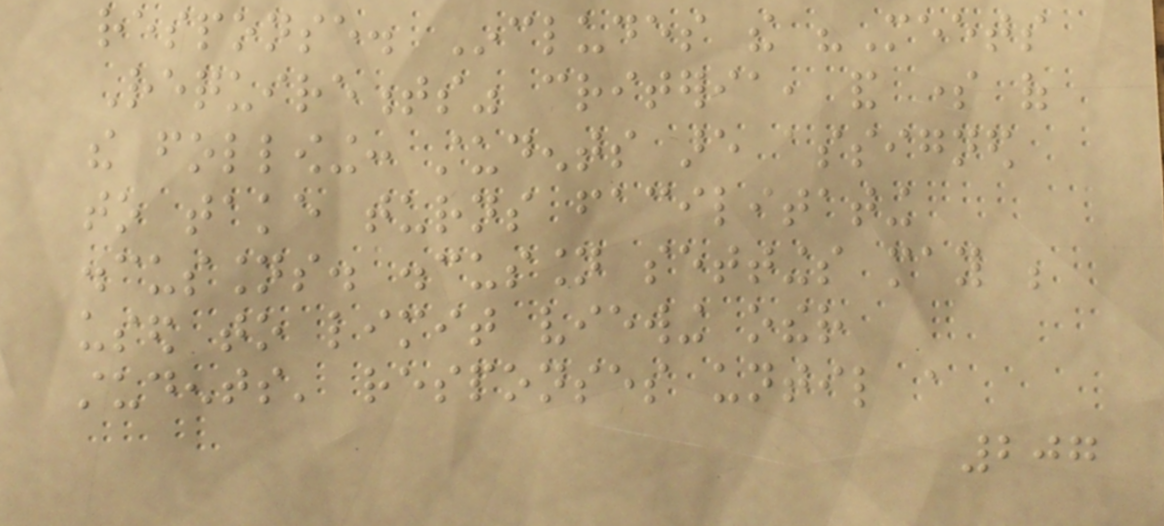response. Includes the "Meets
Requirements" criteria, and some of
the following: students are assigned
to take turns facilitating
discussions. discussion settings may be
used to limit viewing other
students' responses until a
207
